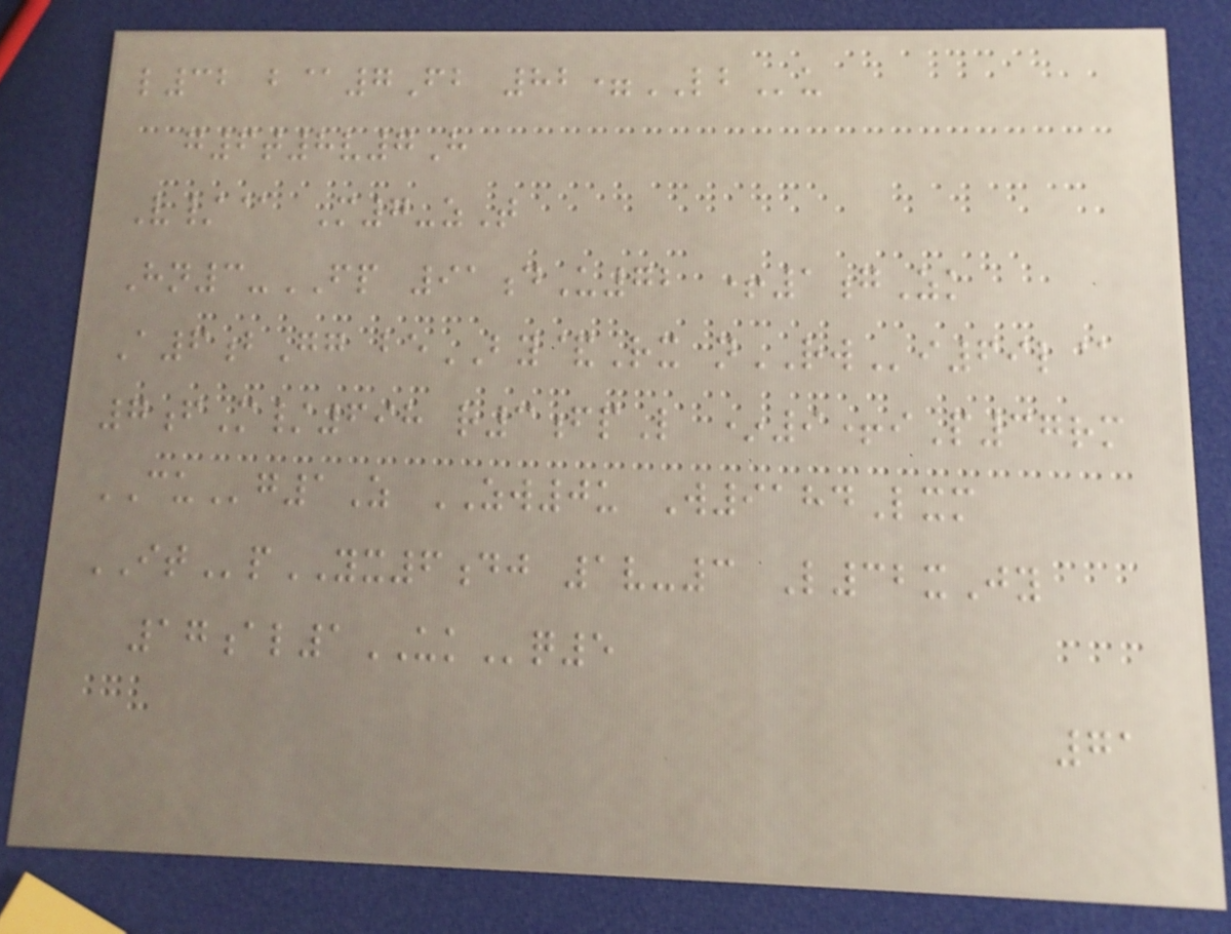l32 b@7Fb 82=LBu
g6t8v7H
V/@ M7-zT
Hn3-FP 91dU72 +1gZk
A6bGg beBY&Rx nRWi69l@
7fM/698 r3fpL *9+iP37rm
CUg1Z ZW0u W9184Lxm
ITpYX6dj 1v-3 L32xJy
17al1UKq5
71
